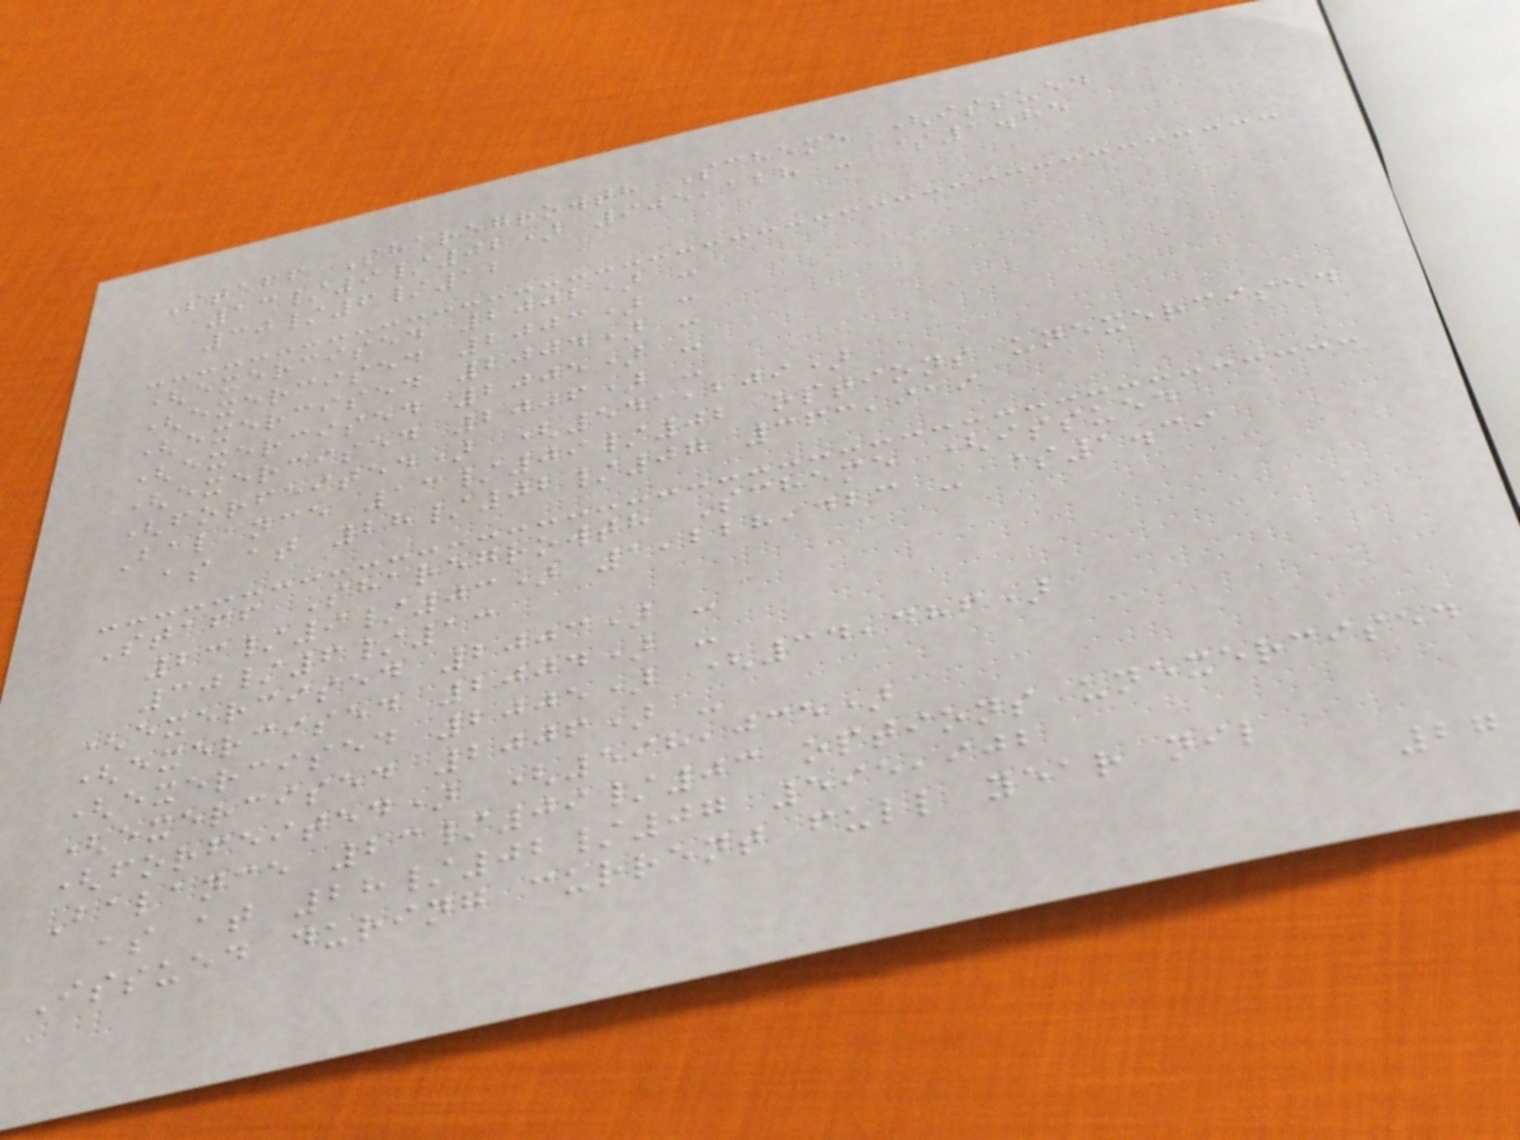Staff Sharegrowth Scheme (issued
13/9/02) 905,128 - $1.85
30/6/12
(exercised 2002) -
(exercised 2003) -
(exercised 2004) -
(exercised 2005) -
(exercised 2006) -
(forfeited) (541,209)
Balance 13/09/02 options unexercised
as at 28/02/07 363,919
Staff Sharegrowth Scheme (issued
23/9/03) 1,228,423 - $1.39
30/6/13
(exercised 2003) -
(exercised 2004) -
(exercised 2005) (34,486)
(exercised 2006) -
(forfeited) (598,035)
Balance 23/09/03 options unexercised
as at 28/02/07 595,902
Issued during current full year nil
27
